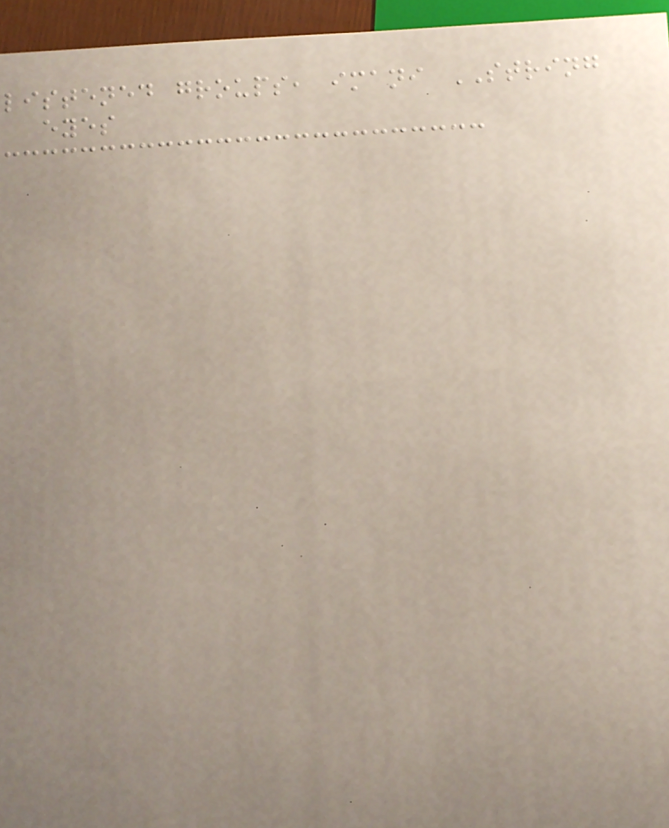listened groups, imani STRING
eyes
